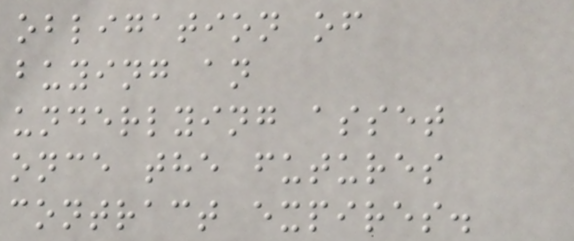obligation of
buying an
underlying asset
once the futures
contract expires.
